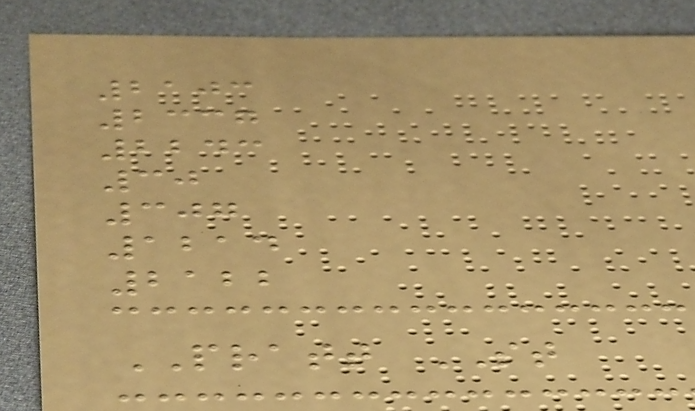2103
2337
2243
30
307
1214
2122
PRATT ST
